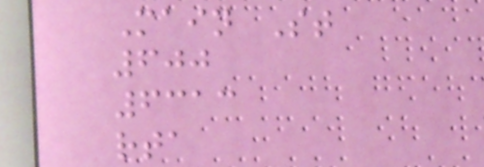Main St
600
6313
rta
